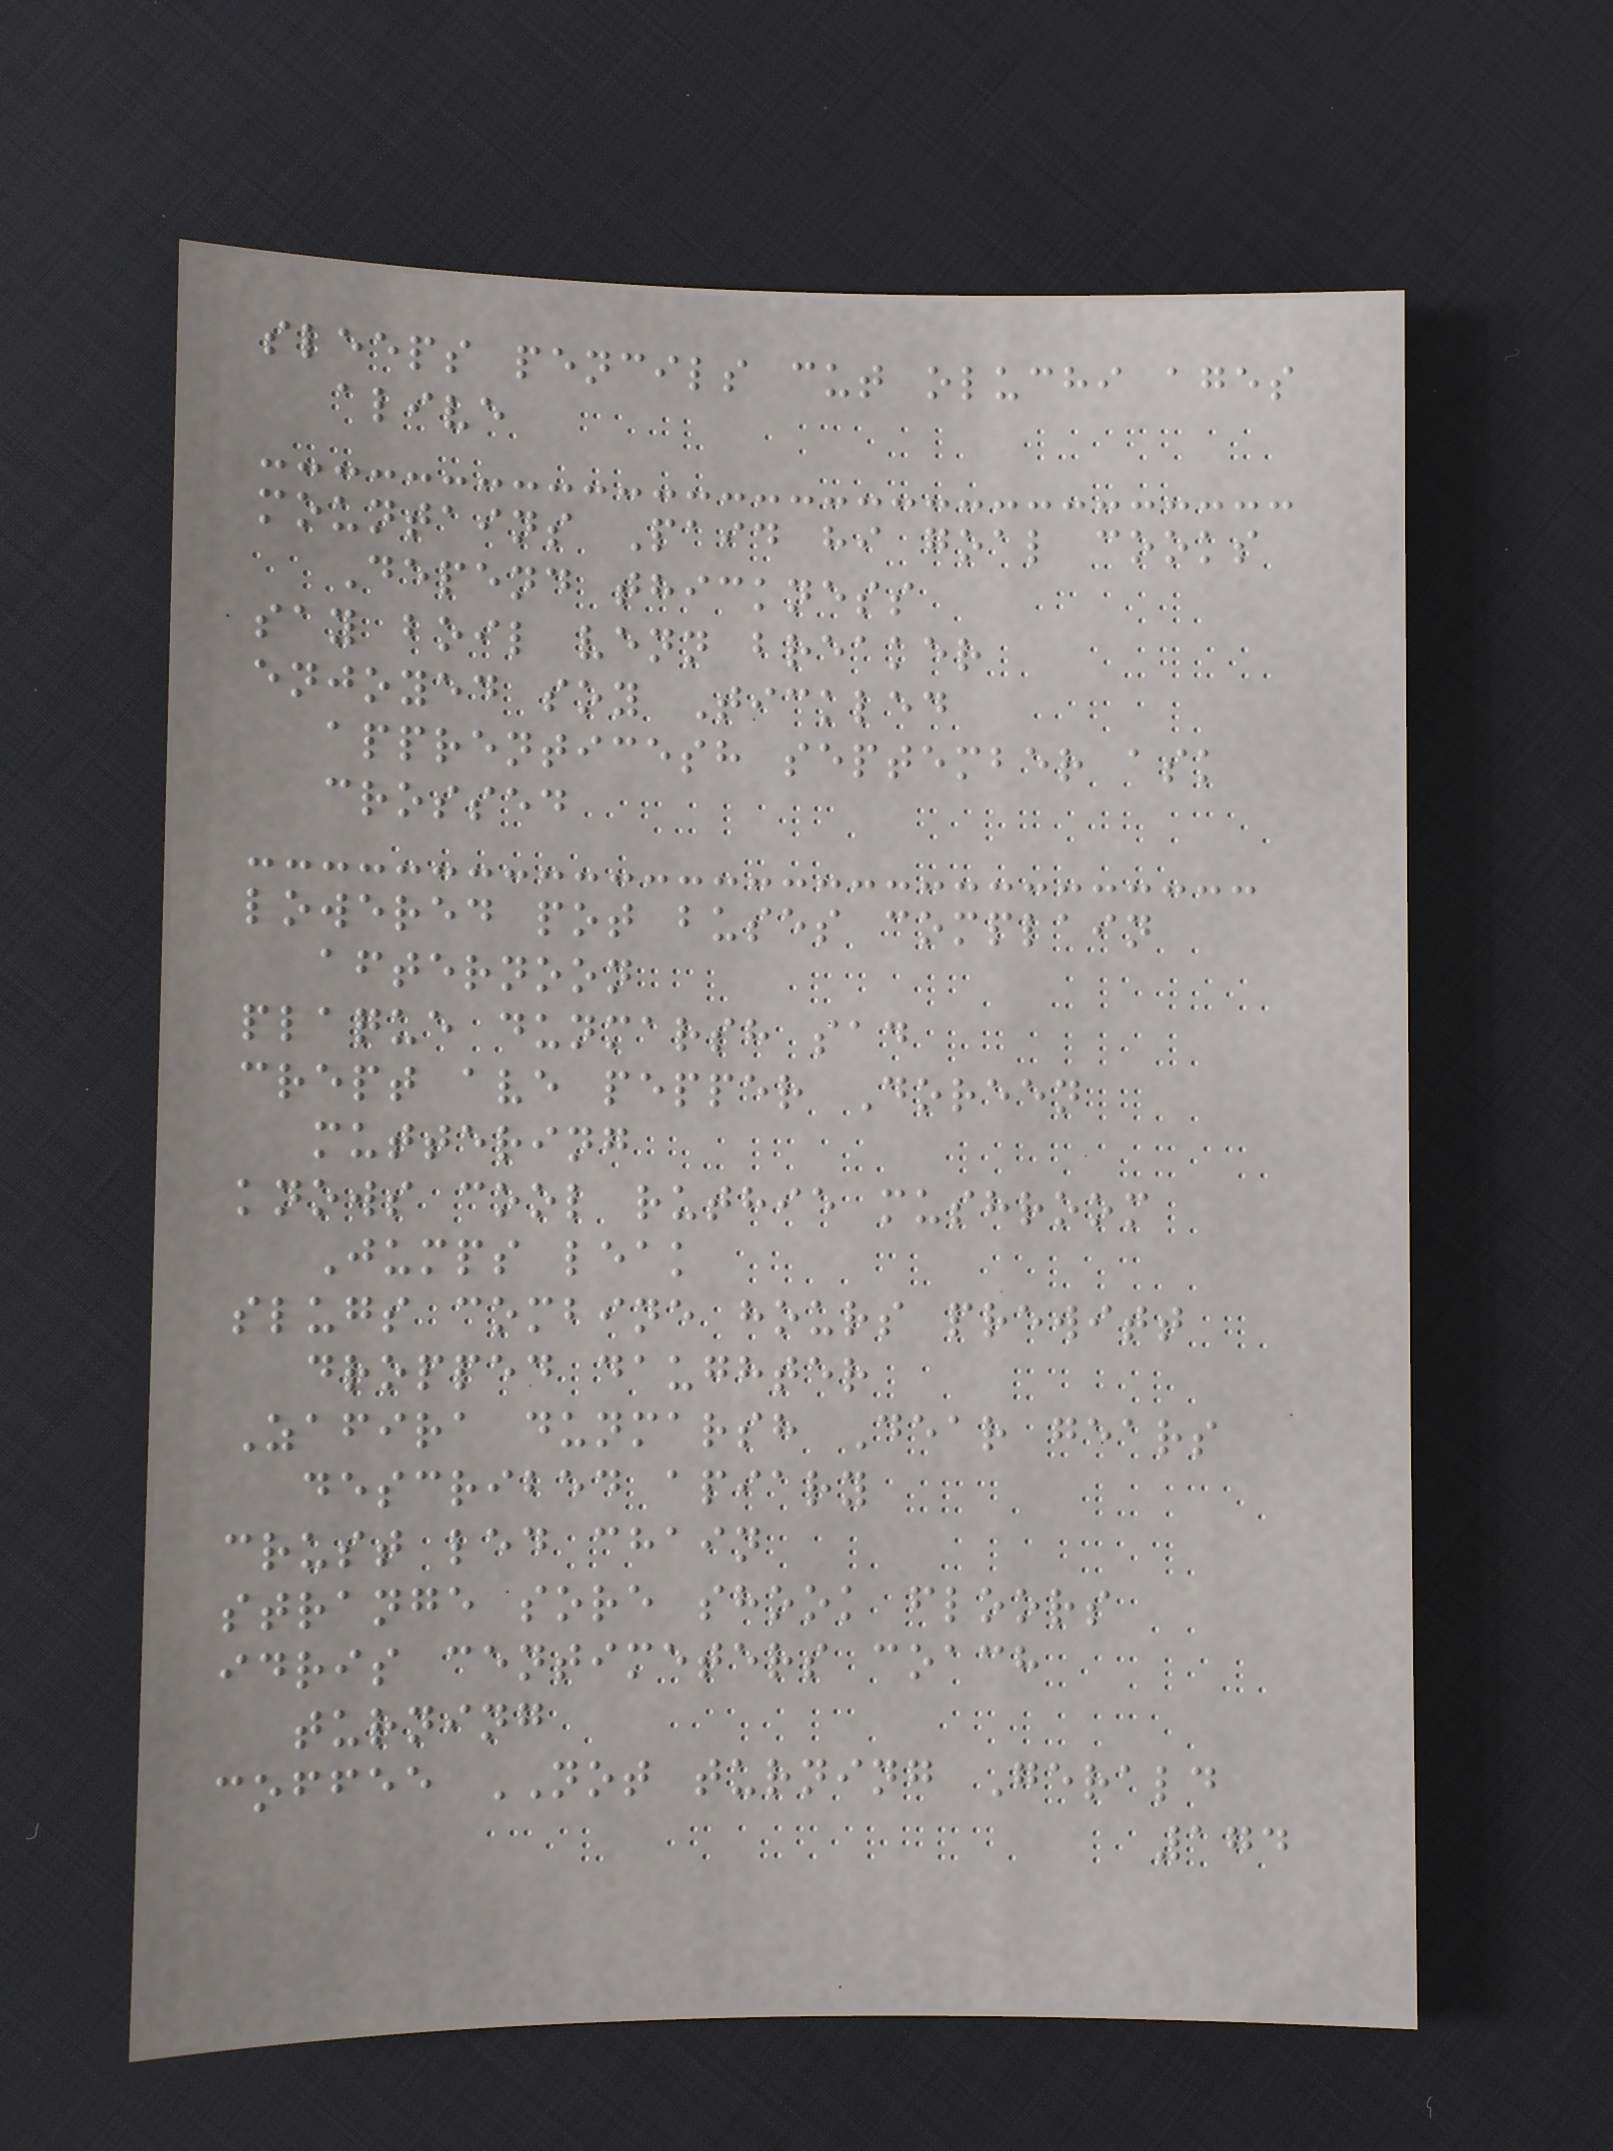sleeps pencils cut oluchi ages
alive
mountains Paid hi goal cooks
Depend thickness
say boil venn breaker
enjoyed soy Tickled
apprenticesh september ask
crossed
lowered pot buses complain
afternoon
plaque dunmarsh sad
crept ave pepper Doreen
muttering
knows cool ruthie mushroom
Jumps leak
slugs combine hours prewitt
dropped daughter
Zafira dunmarsh Dear gears
described apiary
crust led chain
strange sore shook floors
idris centimeters coach
turning
coffee NOT turning Gerald
174
